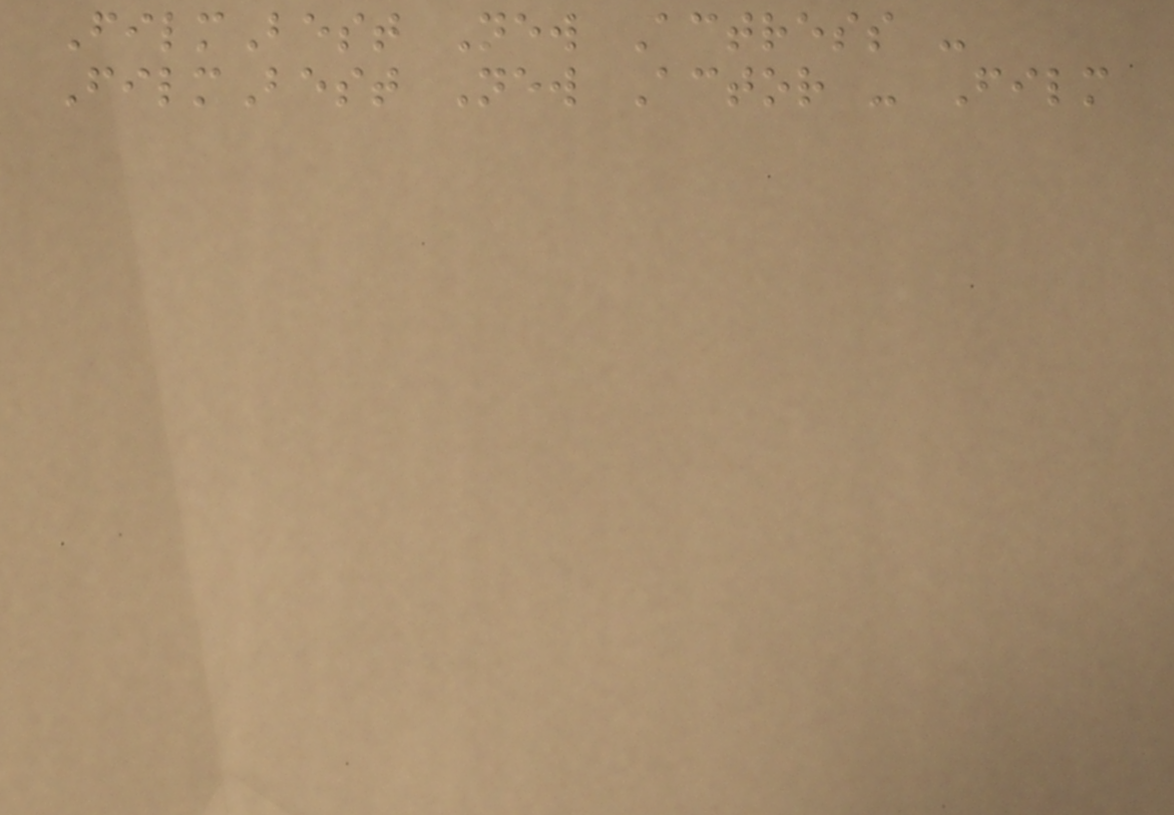FilmBest New Actress -
FilmBest New Actor - Film
